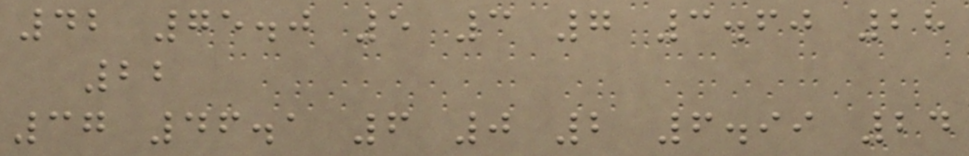42 75.0 5 3 7 3.60 28
22
37 46.1 6 0 2 6.99 24
